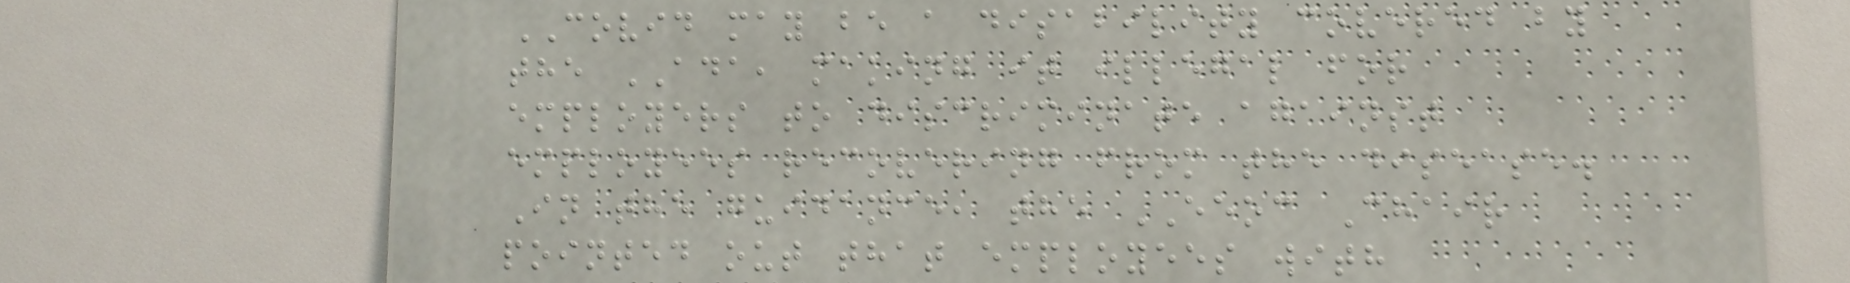COVID may be a disability covered by
the ADA, making it illegal for
employers to discriminate against
employees recovering from the disease.
In the guidance, the EEOC Chair
pointed out that employees with
